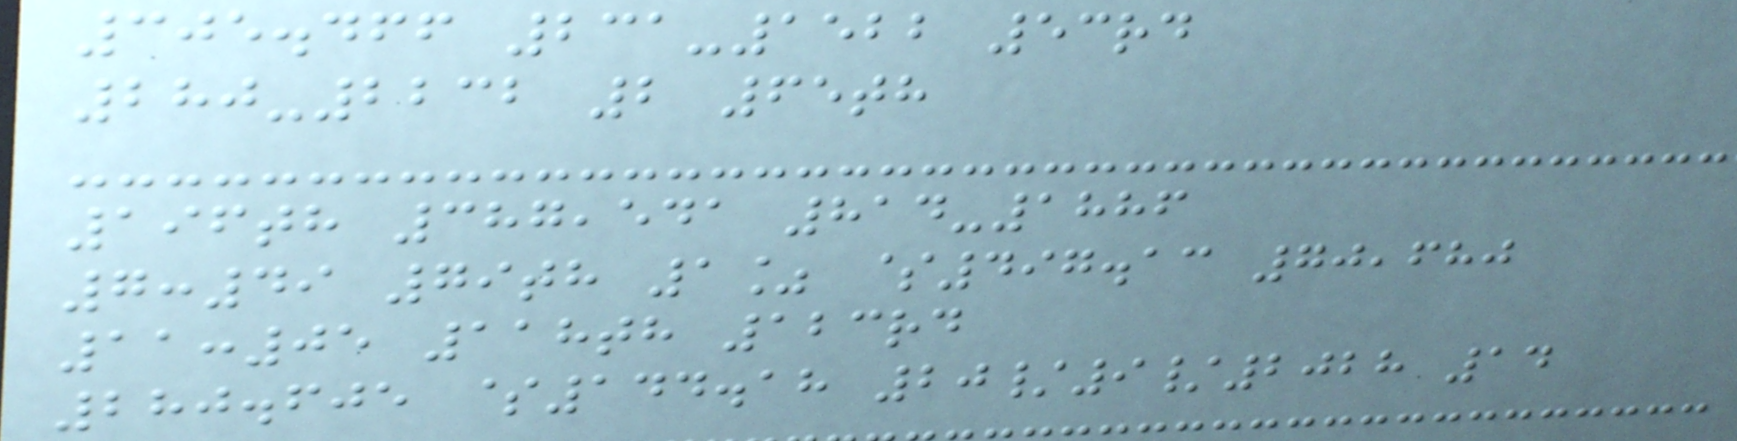305.466 231-1522 53rd
280-2232 2 65th
196th 387,541 814-1886
7:49 79th 1% $497.13 70,680
11:05 118th 123rd
280.605 $144.18 20/9/2028 14
